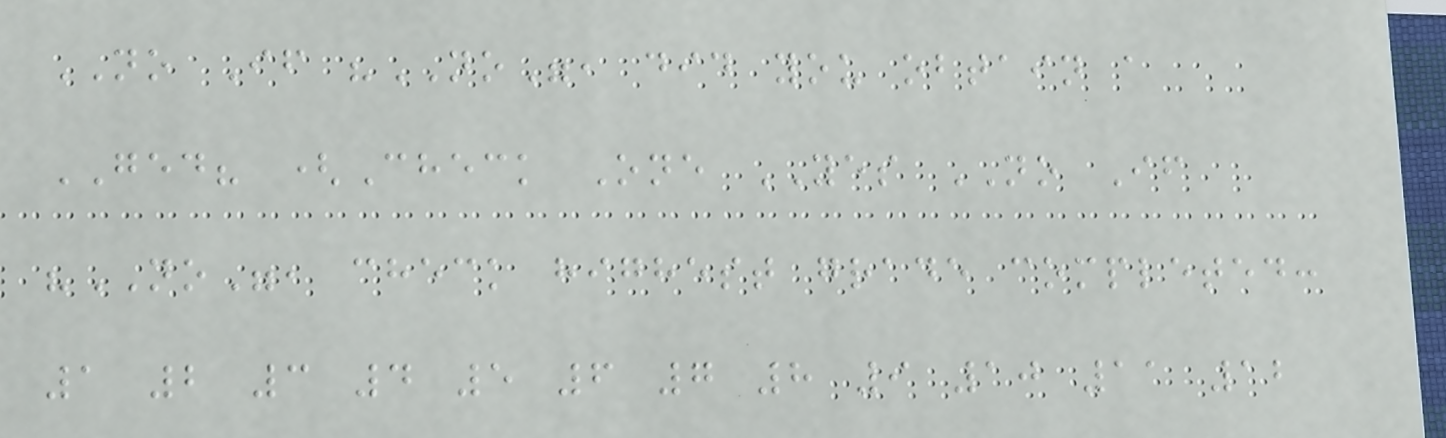NO If "NO", did you obtain a
GED? (Check One YES NO If
"NO", check highest grade completed:
1 2 3 4 5 6 7 8 9 10 11 12
